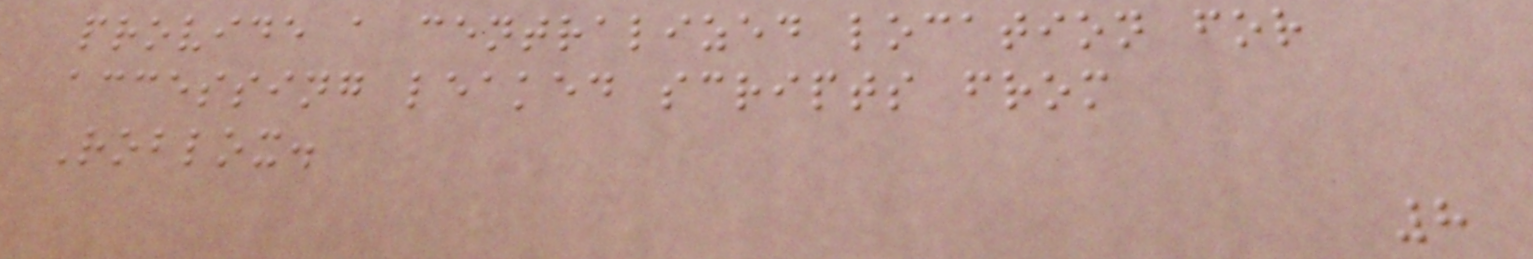provide a centralized location for
accessing leaked scripts from
Roblox.
8
